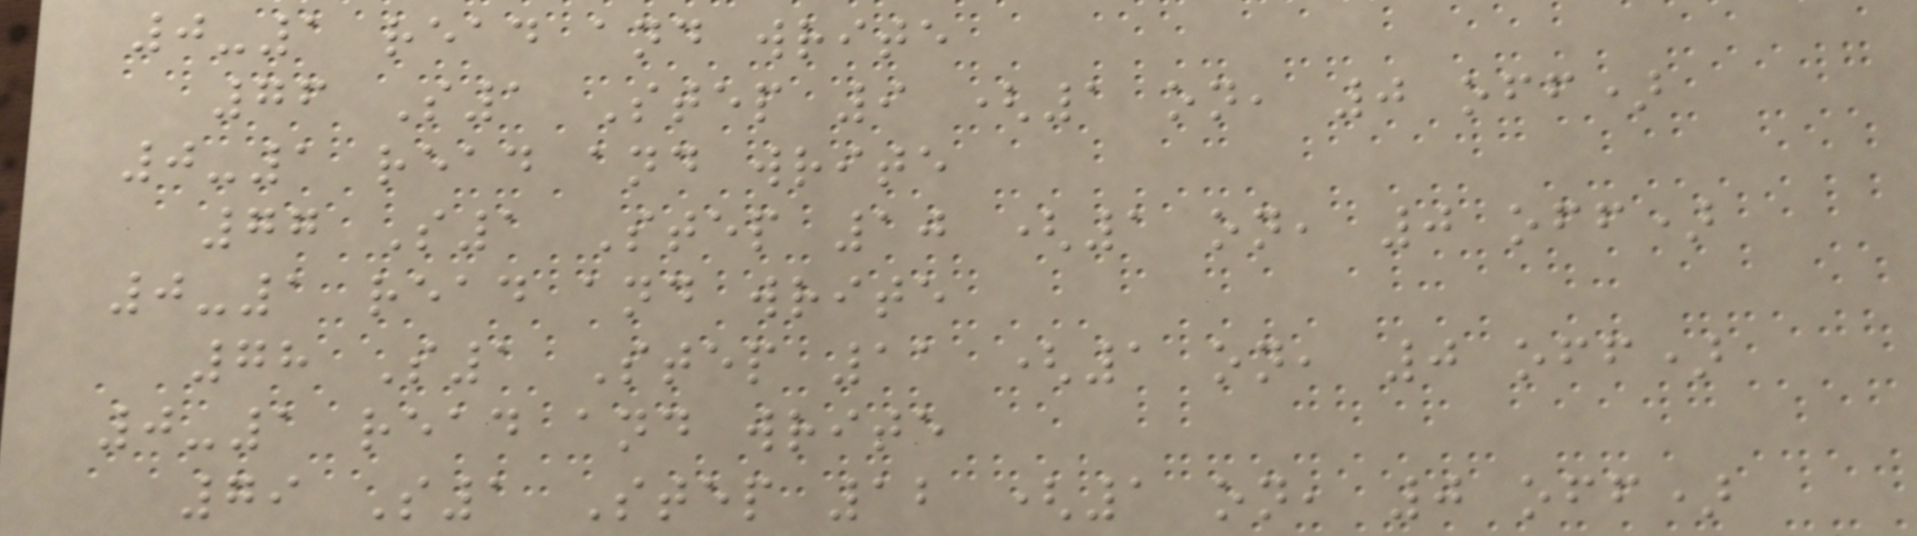0-1 read and write
76 S1 Step 9 (1 on, 0 off)
0-1 read and write
77 S1 Step 10 (1 on, 0 off)
0-1 read and write
78 S1 Step 11 (1 on, 0 off)
0-1 read and write
79 S1 Step 12 (1 on, 0 off)
